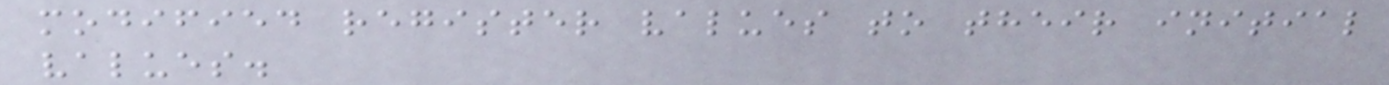modified register values to their initial
values.
